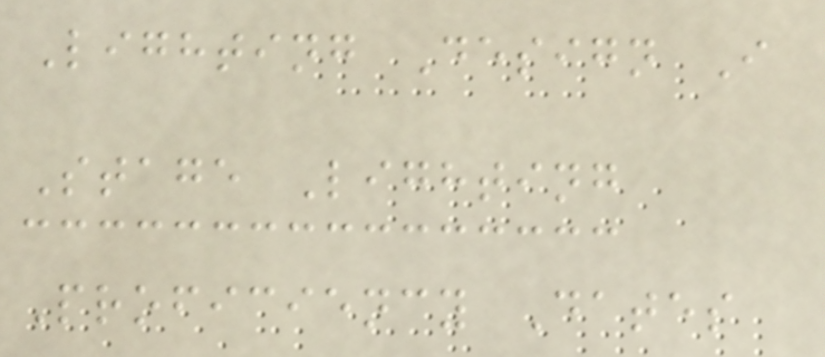Lighting Design I
Stage Lighting
Proficiency Dates
